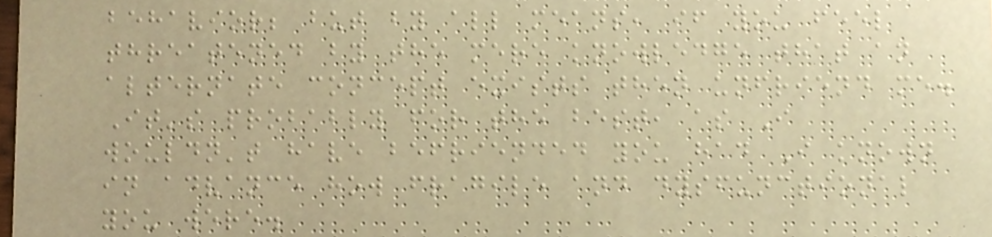behavior; but by all means, if you feel
threatened by the mere knowledge that an
alternate concept exists then unfriend me.
It's probably for the best, as I
wouldn't have befriended you had I known
in advance how fragile and dysfunctional
you were.
